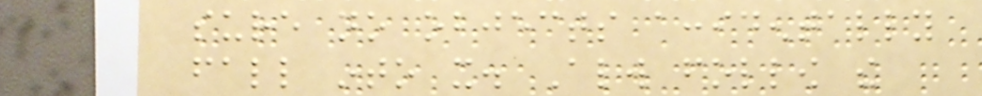sure no objects accidentally
fall into it. Always follow the
